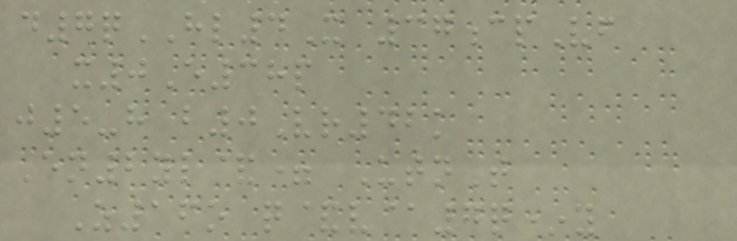d7qHL4X 37cpVf
x0E38p
j5-h b0Vr42k
En2yl&= UtnT
Z16o q&v@7q*y
